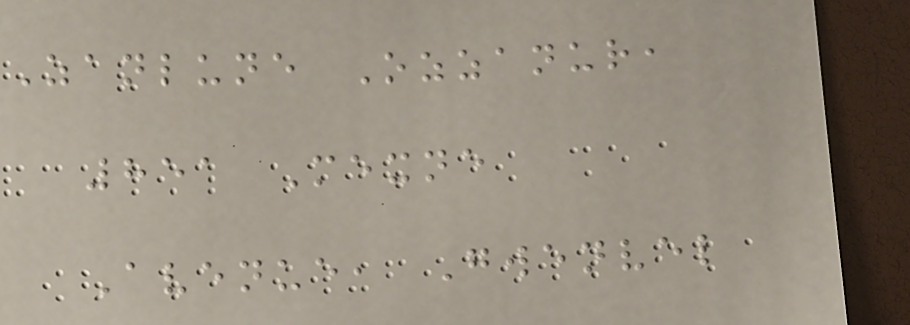Zanlune Ozzanur,
851 Mexne
Avenue, Gwenvel
